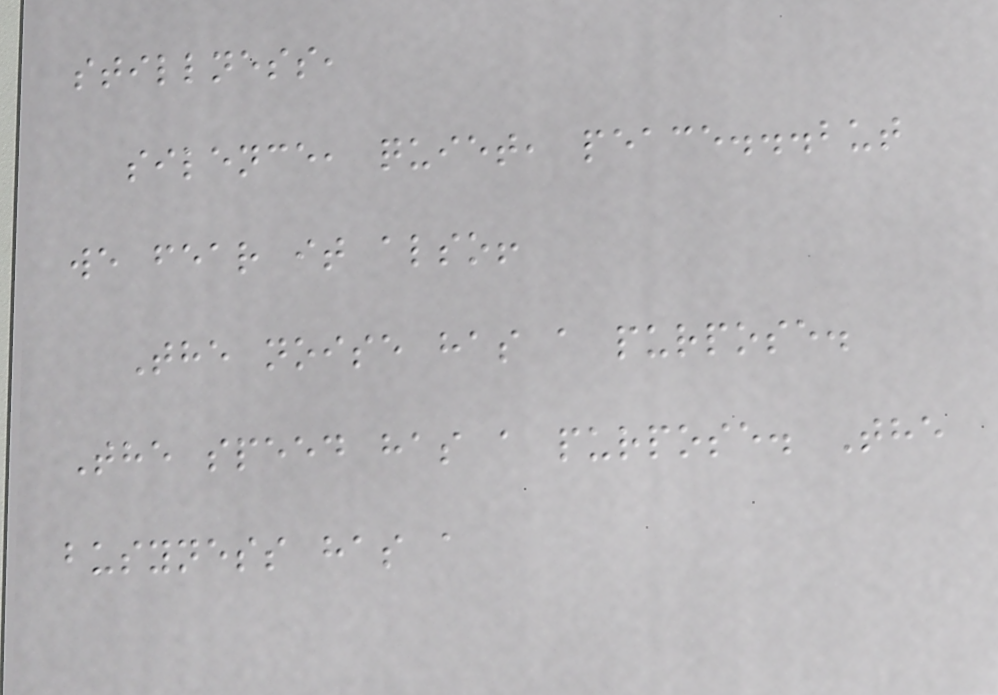stillness,
silence, quiet, peace...but
we fear it also!
The noise has a purpose.
The speed has a purpose. The
busyness has a
